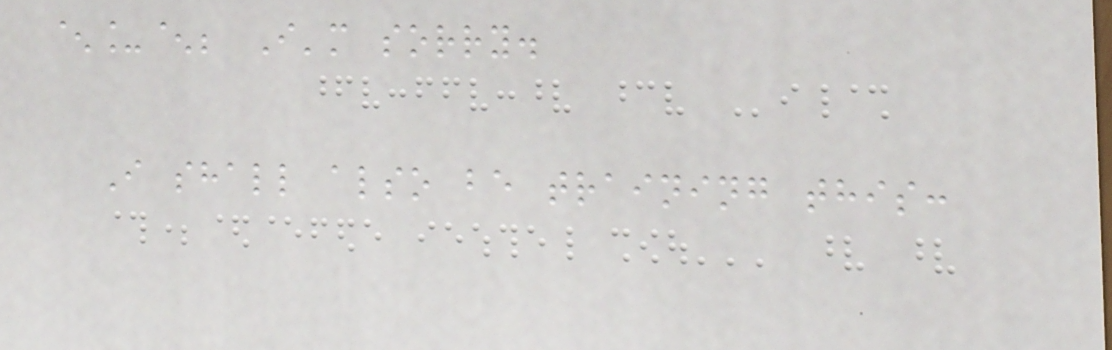^_^; I'm sorry.
I shall also be training this:
